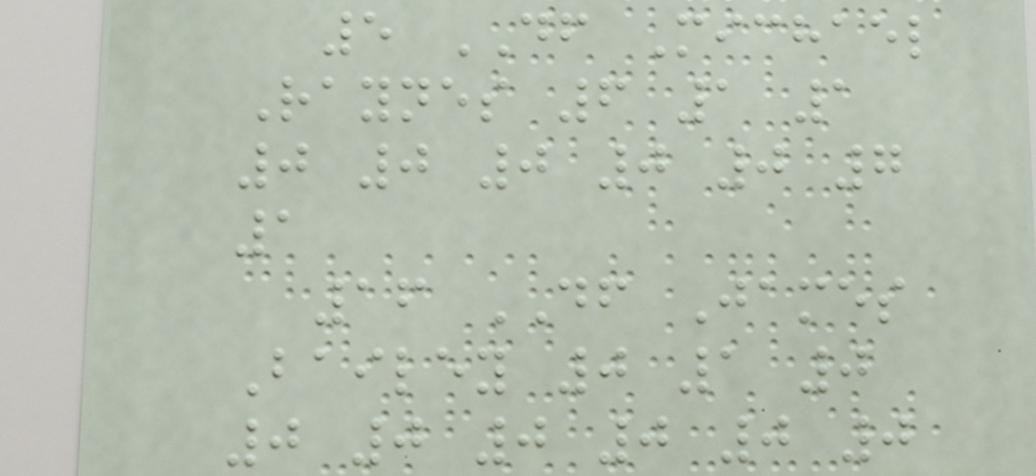5 DF Michael
Raynes 6 1 1
0 0 0 0 0 7
1
16 DF James
Bailey 0 1 0
0 0 0 0 0 0
